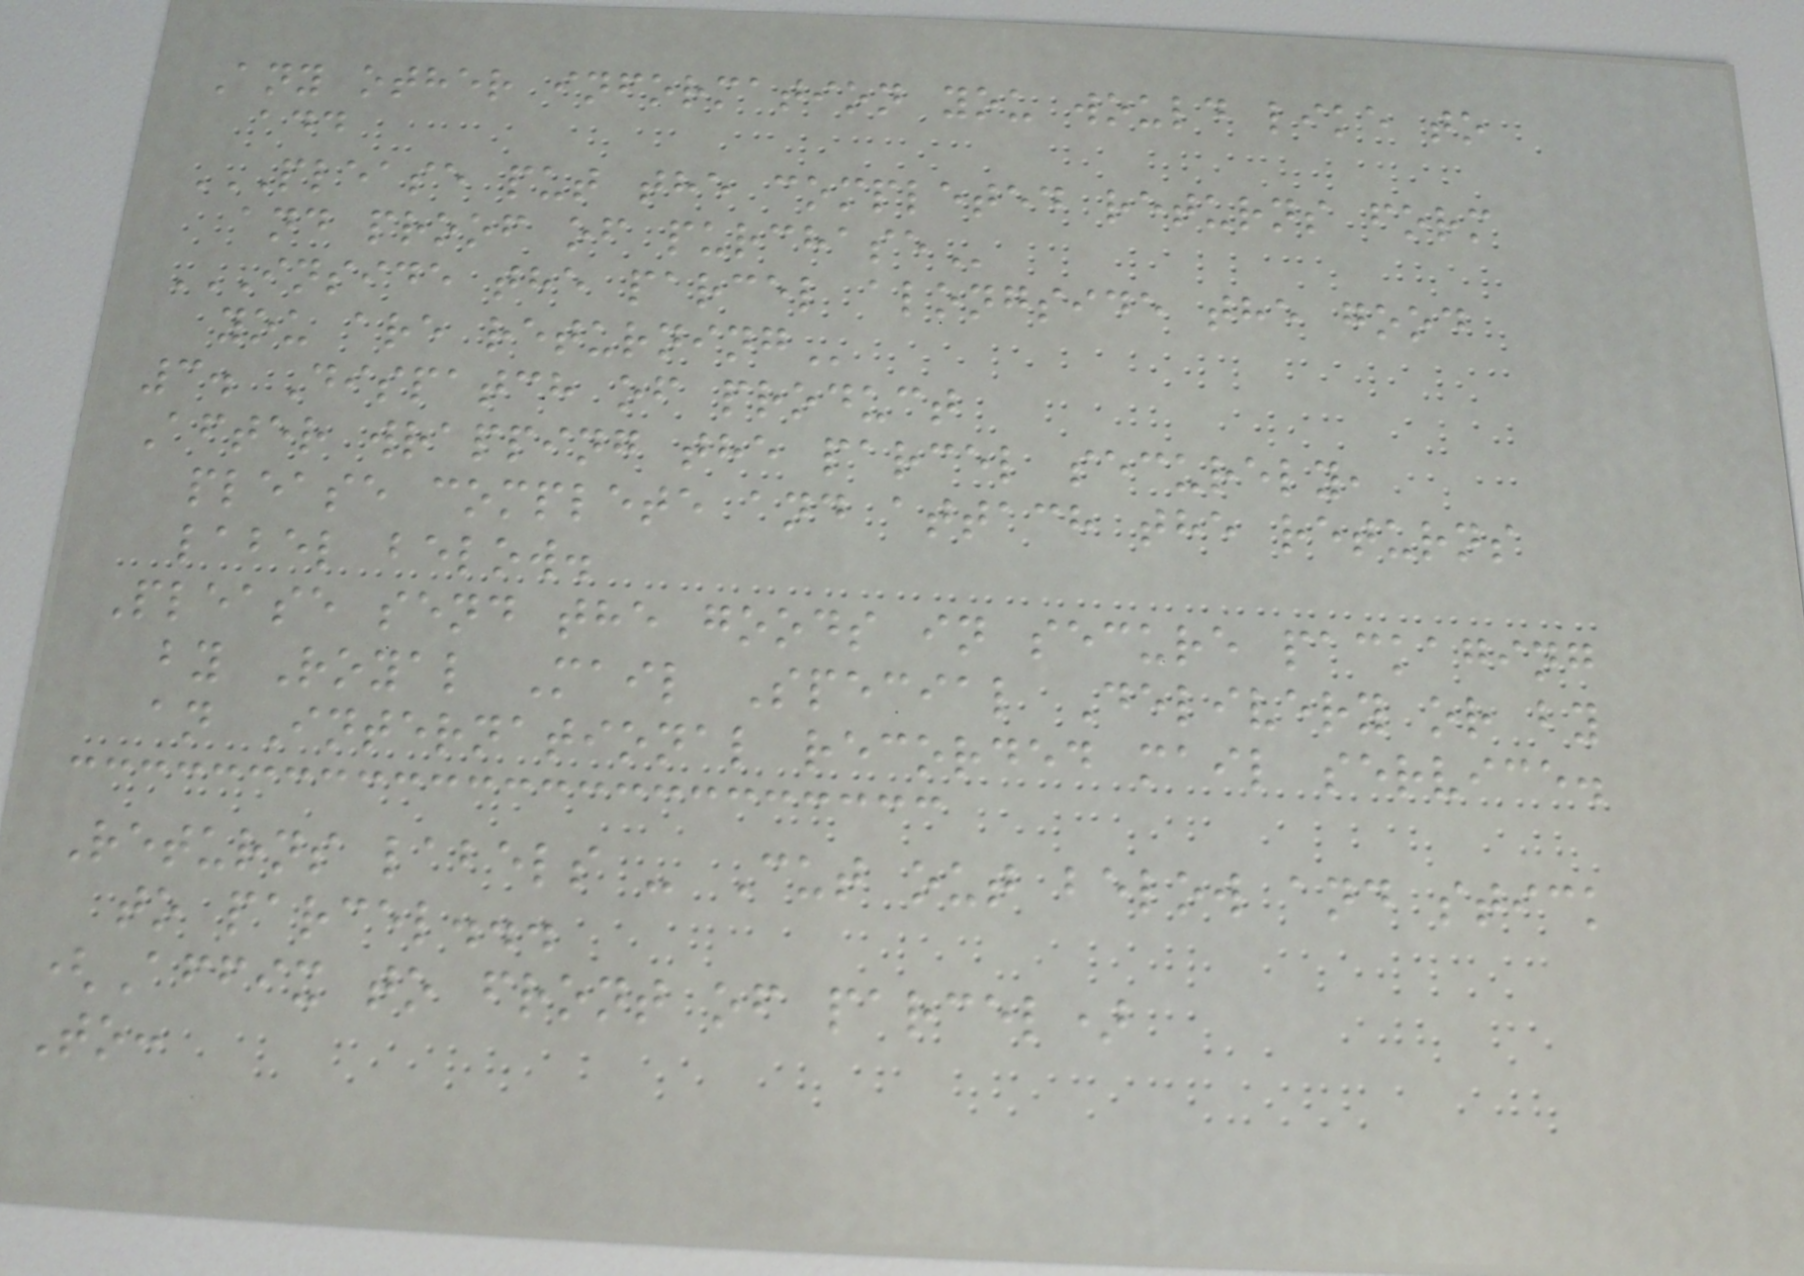Any other information you would like to
add
PLEASE PUT THE COMPLETED RETURNS FORM
AND PROOF OF PURCHASE
INSIDE THE PARCEL ALONGSIDE THE GOOD
YOU ARE RETURNING
3. Dispatch of product
After wrapping the parcel securely,
please complete and attach the returns
label below.
Please send the goods in secure packaging
by Royal Mail Special Delivery or by
an International recorded mail service.
Returns labels - Cut out below and stick
to parcel...
(Affix to front of parcel)
To:
